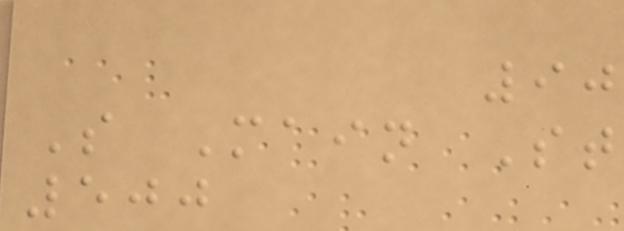90
S Main St
500
